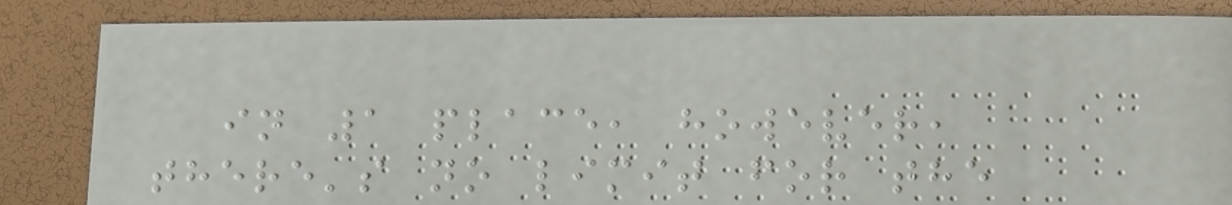in 1 place, however,
there's no limit for the
